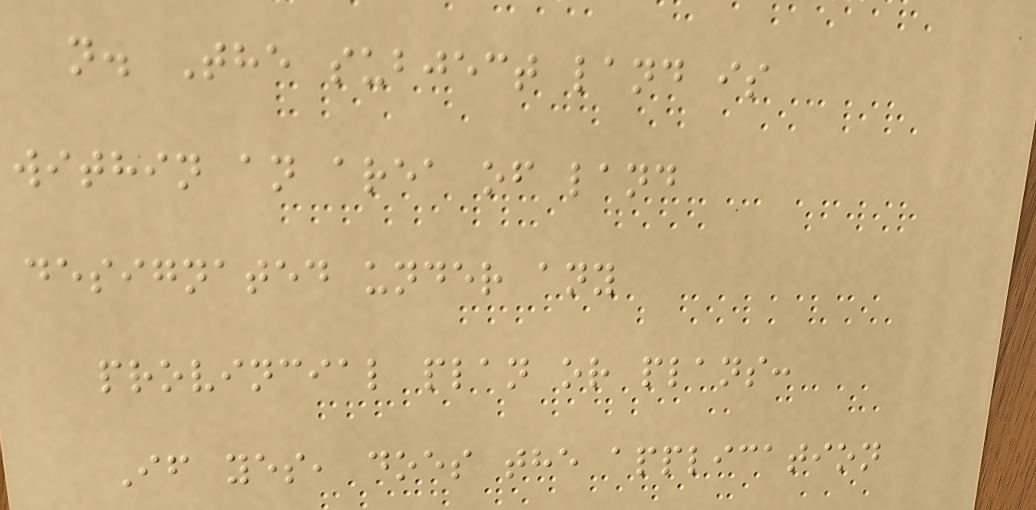n. The subject land is
within an area of land
designated under any
provincial plan or plans:
If yes, does the application
